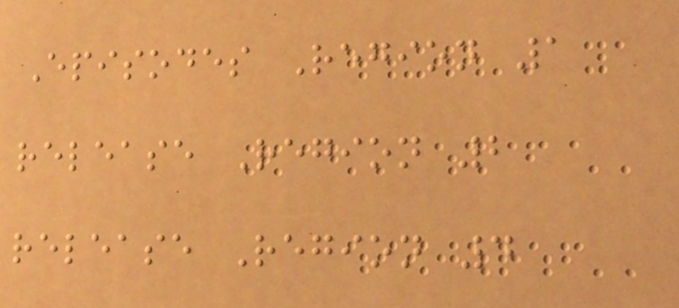Episodes Region 1
release Region 2
release Region 4
